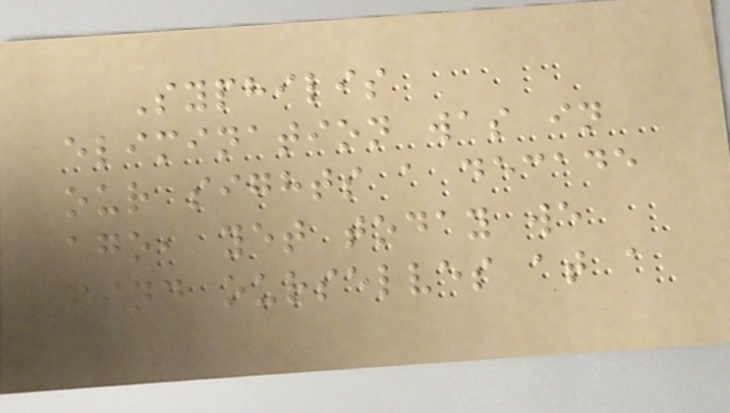Syphilis
elimination was in
our sights a decade
ago, yet today we
find ourselves at a
